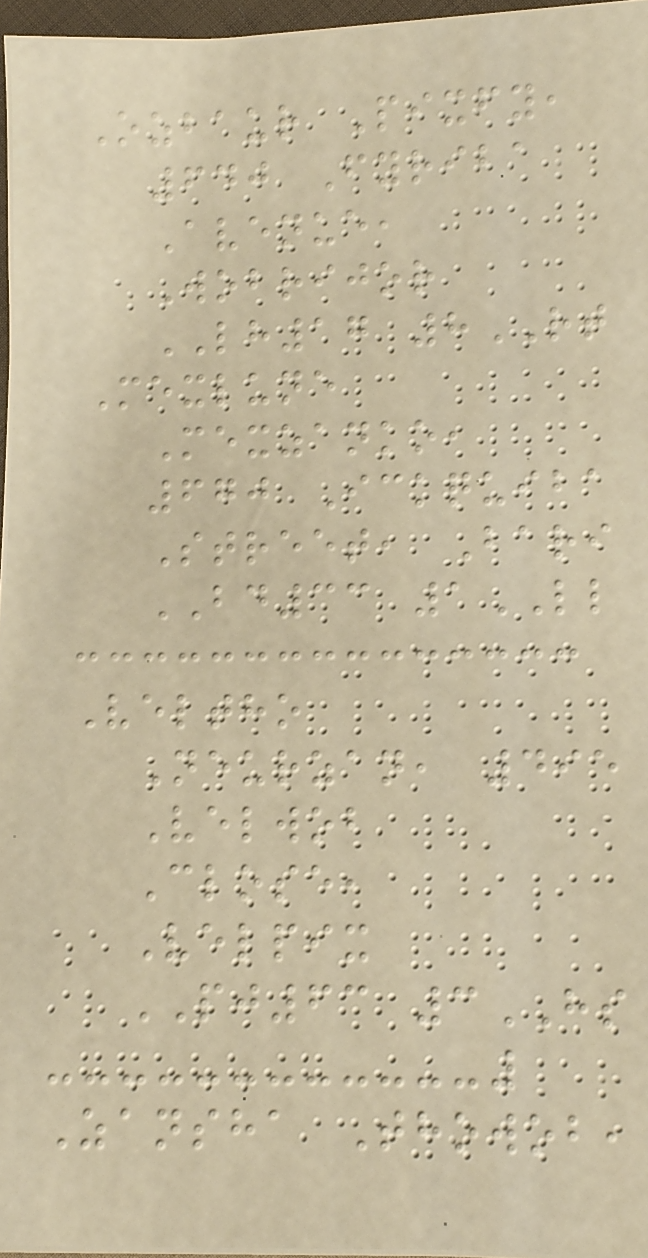Ozbaur Pixfy,
640 Fyriba
Avenue,
Wobrijor
LH17 8RT
Mexlune
Mexzanko,
670 Ickquiba
Street, Bari
BD33 1LL
Veltho
Neurzan, 495
Velwob
Close,
Velpix
PJ63 3HS
Zansha Thowob,
